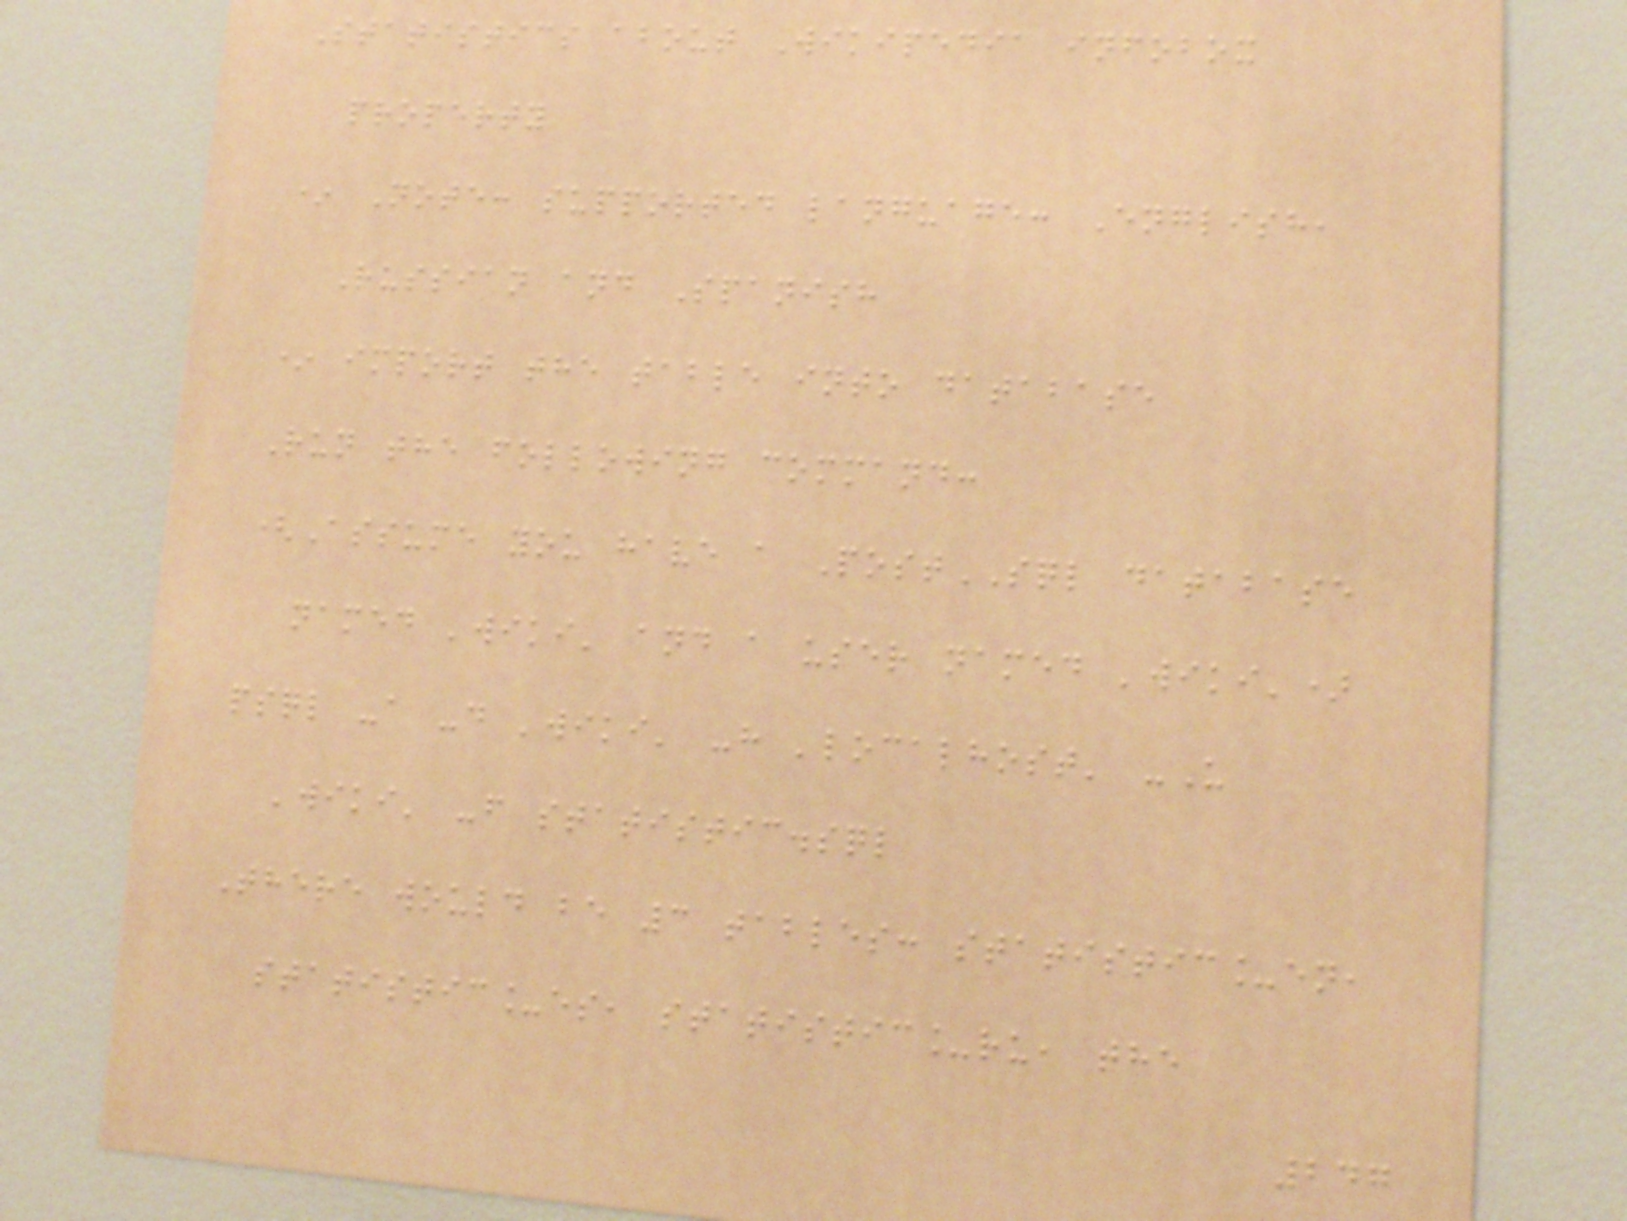Statistics about Wikipedia infobox
property
* Note: supported language: English,
Russian and Spanish
* import the table into database
Run the following command:
(Assume you have a PostSQL database
named 'wiki' and a user named 'wiki')
psql -a -d 'wiki' -h 'localhost' -U
'wiki' -f statistic.sql
There would be 3 tables: statistic_en,
statistic_es, statistic_ru, the
247
